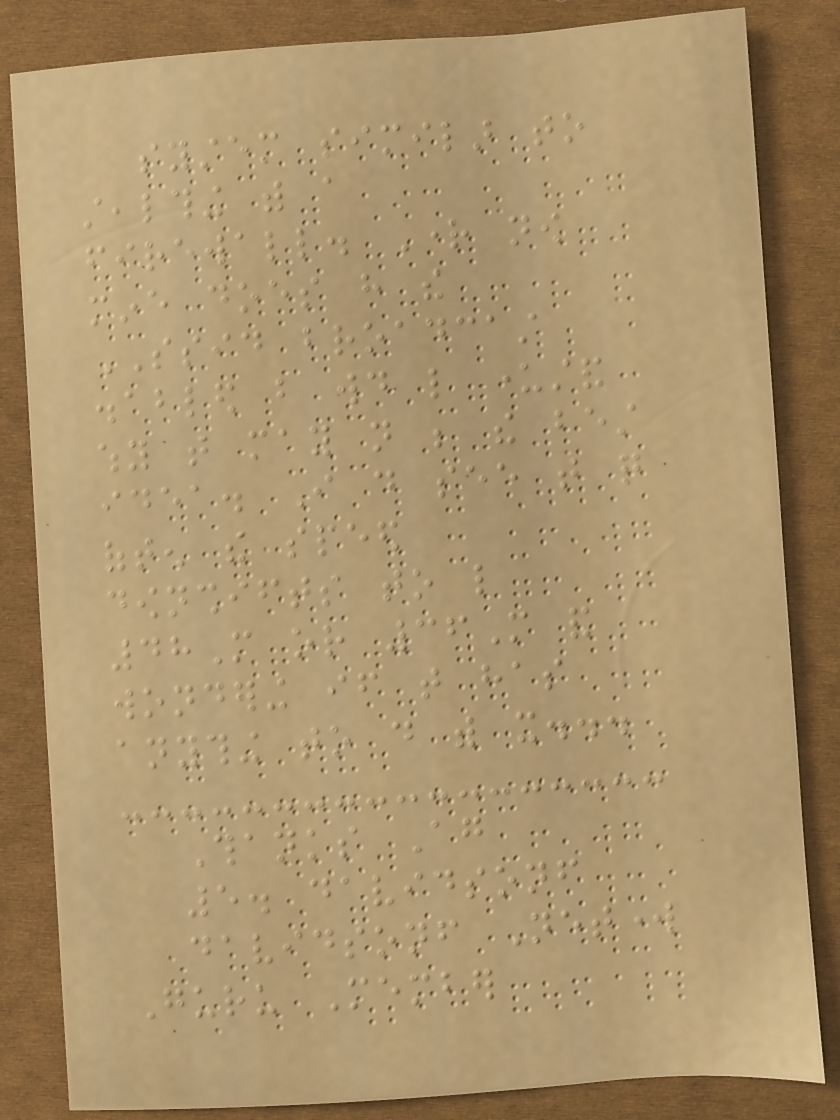system similar to
stealthing with a
firewall. Right now
mine does have the
SSID broadcast
disabled but would like understand
why that may not be the best
idea. I do see that quite
often the speed
downshifts to like
48M or 36M and
wondering if that has
anything to do with it...
Thanks Again
5. davidsonf
davidsonf Network
Guru Member
